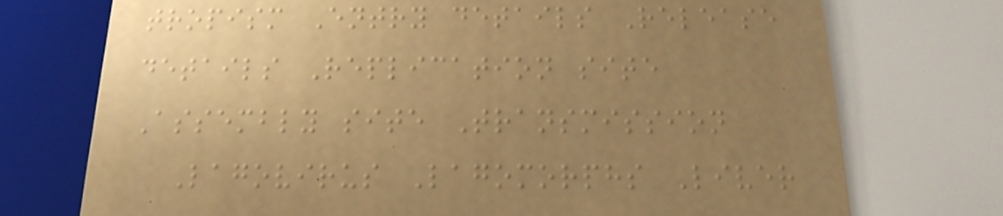tropism Entry details Release
details Replication site
Assembly site Transmission
Lagovirus Lagomorphs Liver
